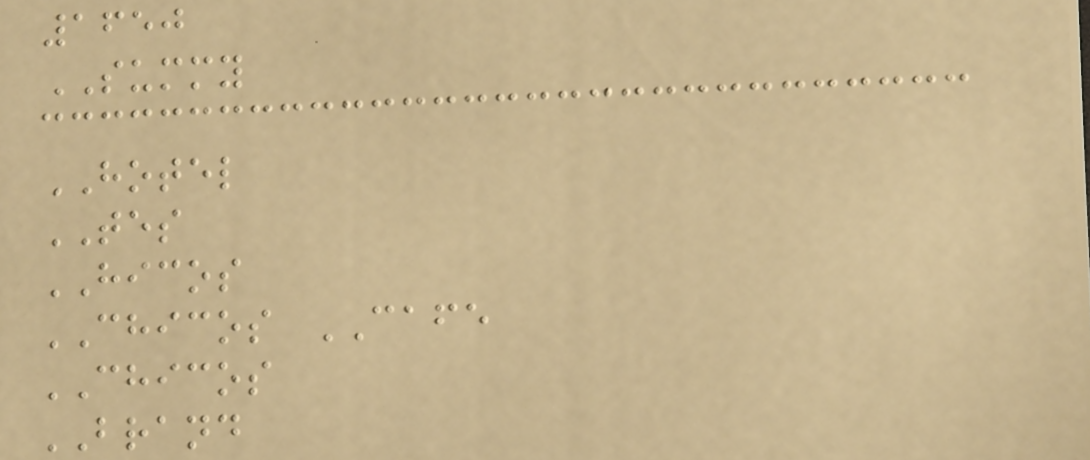1650
SUMMY
HOTEL
TES
HICOS
CHICOS CAFE
CHICOS
BRAND
